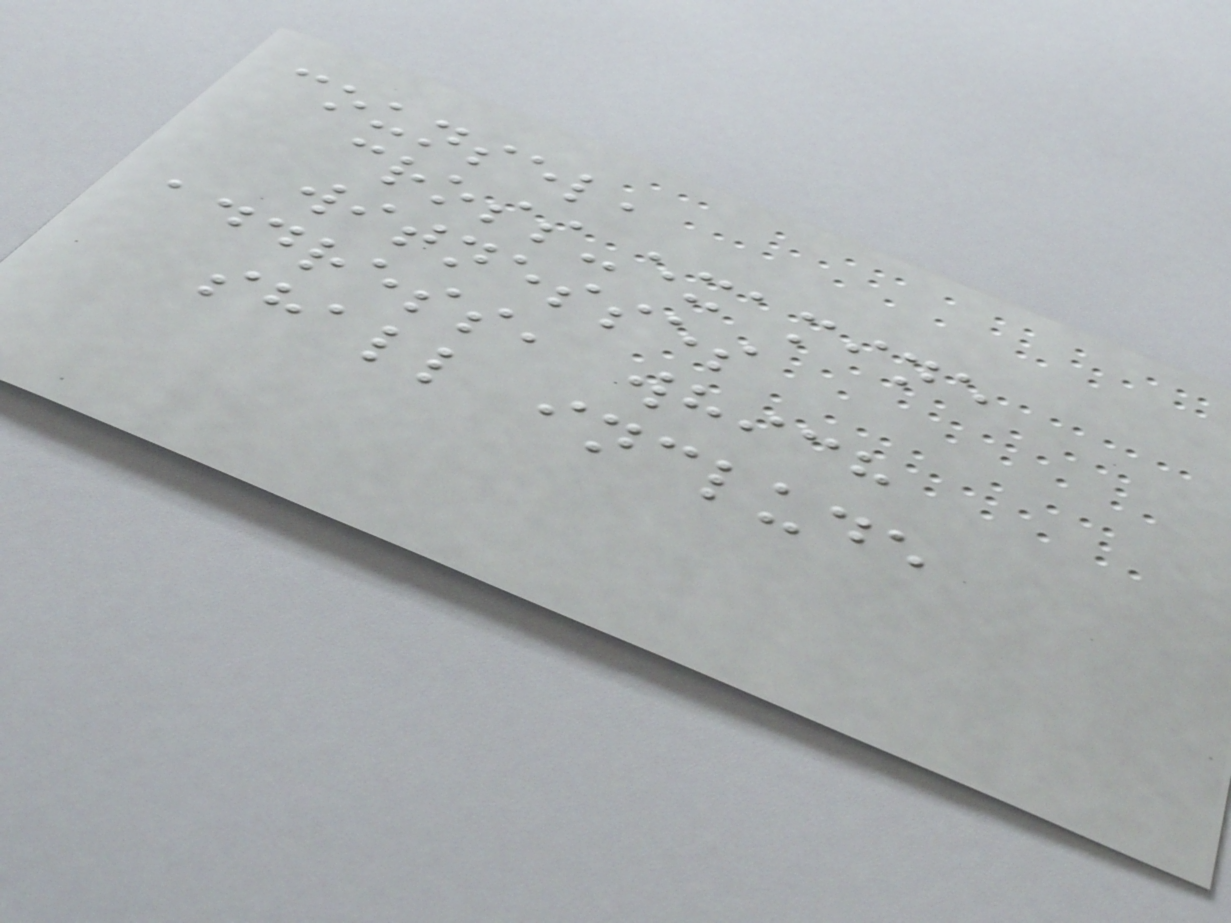counsel,
cross-examine
witnesses
address, which
shall include
